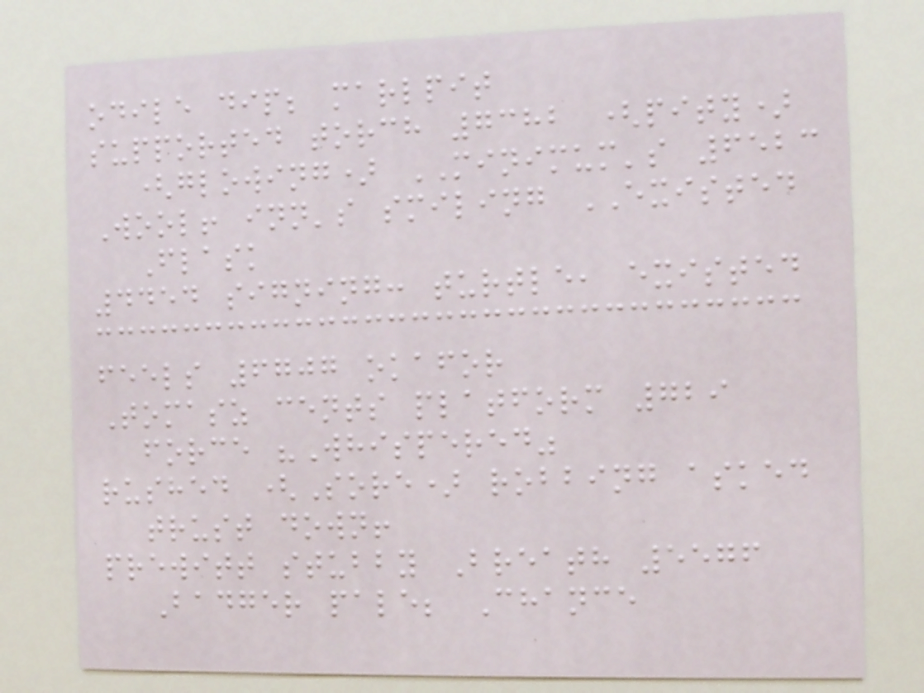odile dip; marlpit
supported torch 7382 (pity)
(glowing) MINIMUM's 6523
Wool! inn's smiling EXISTED
Flask
4454 signing: turtle, existed
feels 6707 okafor
Tomasz cents platform 729
force "Whispered"
rushed (Sore) robbing asked
trust down!
prewitt stubby Breath 5576
Badger pale; Chance
